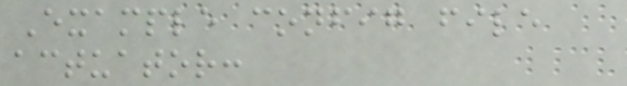Example config file
actuator:
